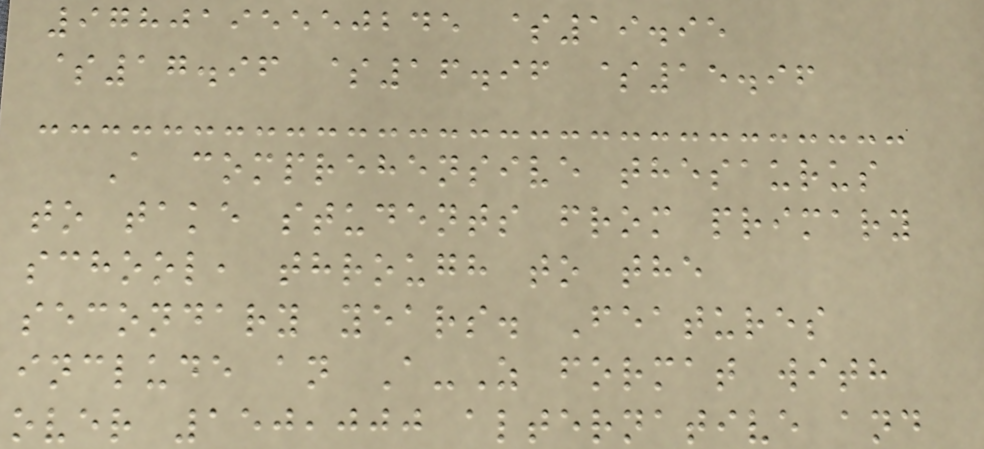9780195550245 $19.95
$17.96 $16.96 $15.96
A comprehensive thesaurus
to take students from primary
school, through to the
secondary years. Features
include an A-Z format with
over 150,000 alternative and
